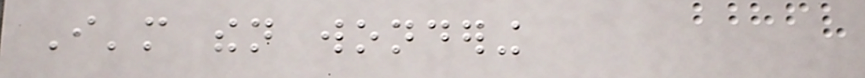I'm then wondering
